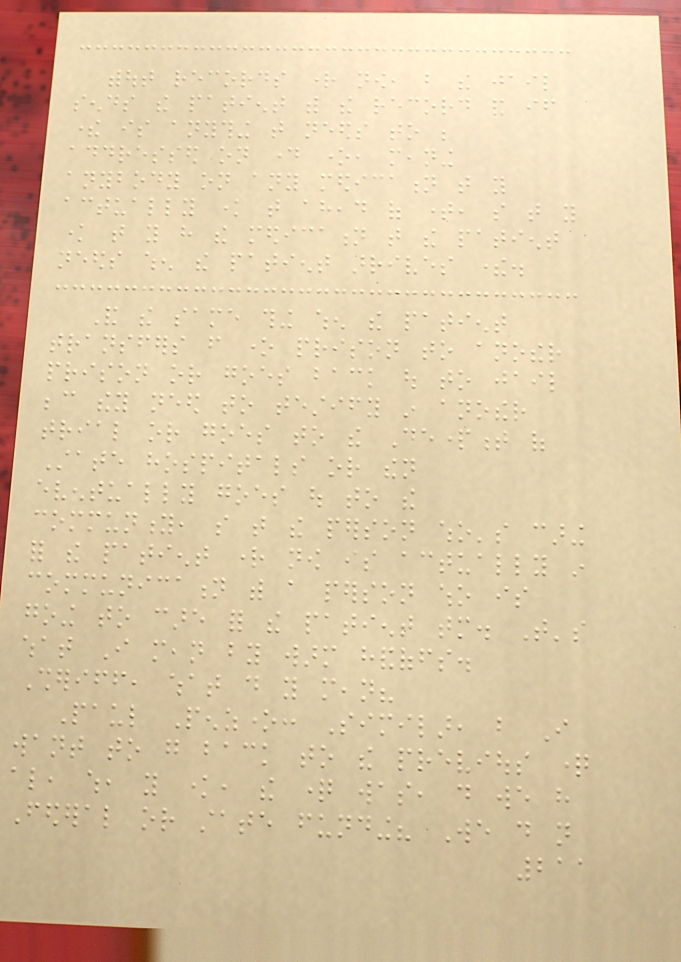without records right now, but the jail
sends the patient with the record and if
there is anything that needs to be
addressed on day one, meaning
anybody on any medication that you
actually know that ahead of time, so that you
know that you have the medication that the patient
needs when the patient arrives there.
And the same thing when the patient
transfers from one prison to another
prison or goes back out to jail
because they need to testify in another
trial or goes to the Department of
State hospitals or then
eventually goes out to the
community, so that the person who's caring
for the patient right now is actually in
communication with a person who is
going to care for the patient tomorrow. That's
what I mean by warm handoffs.
Sheriff, what do you mean?
Paul Penzone: Similar, but I
want to go back to the previous question
also, which, you know, the question was, do we have
Federal or state funding? We do not
211
